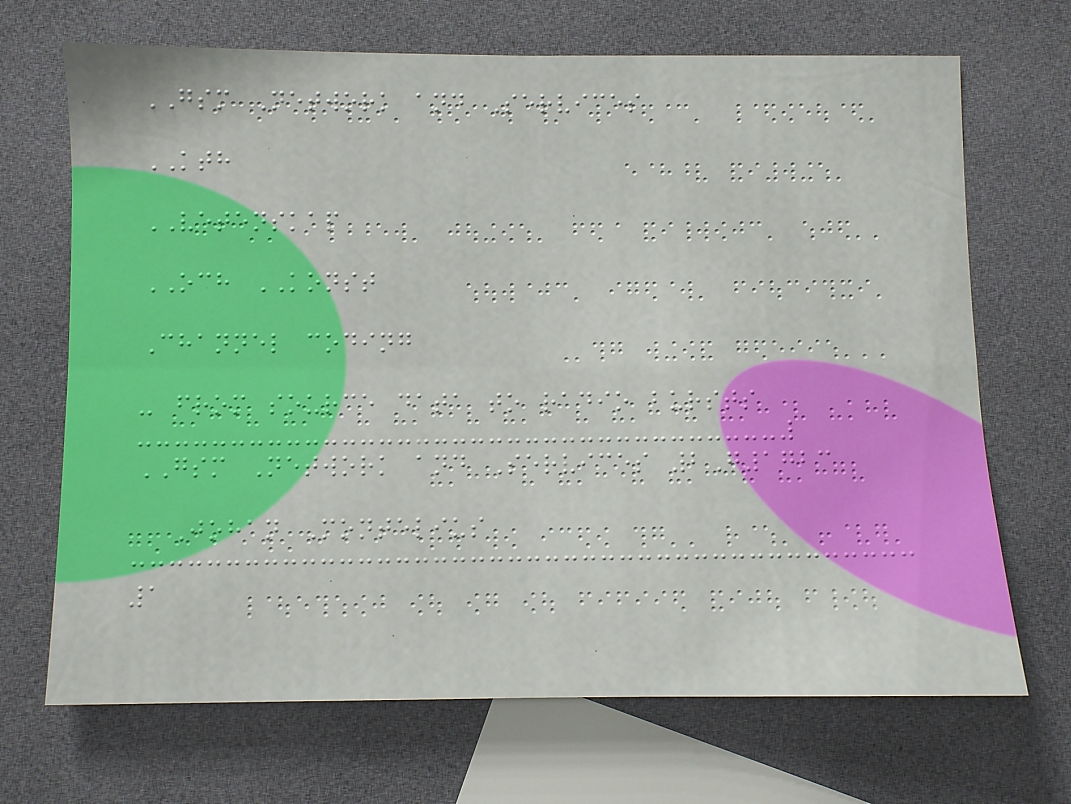GSM Network and Services
KTH
VETENSKAP
OCH KONST
Channel coding
- from source data to radio bursts
GSM Network and Services 2G1723
Johan Montelius
1
